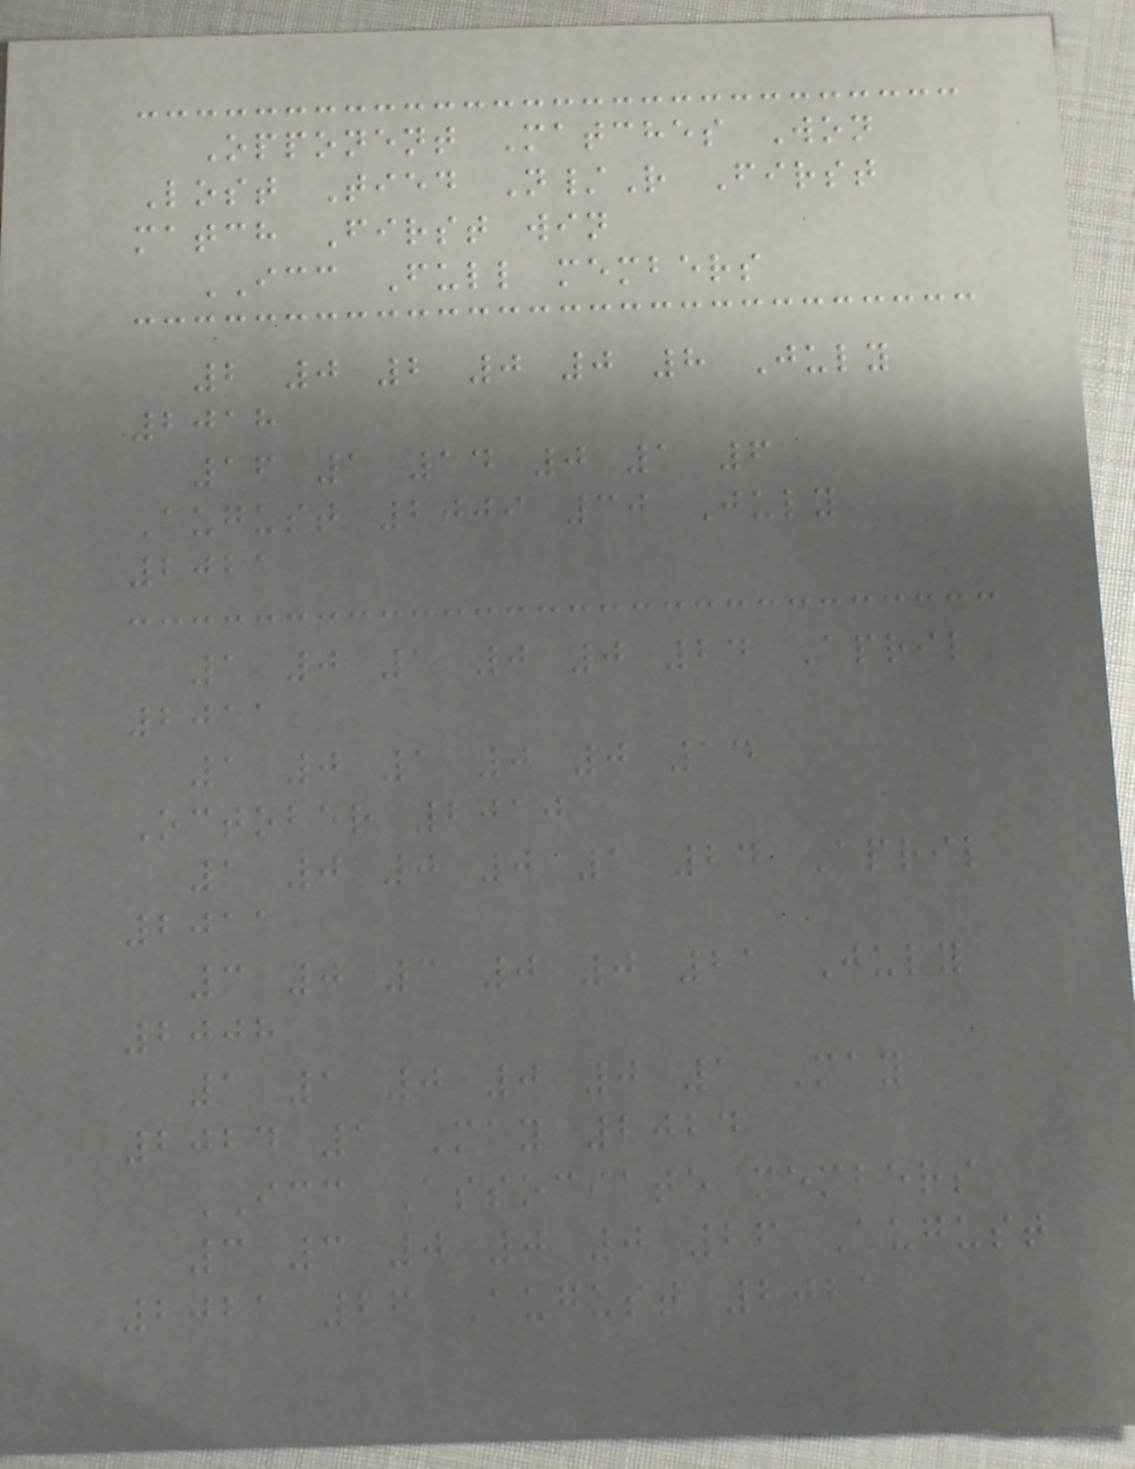Opponent Matches Won
Lost Tied N/R First
match First win
ICC Full members
2 0 2 0 0 8 July
2018
16 1 14 0 1 6
August 2009 30 July
2021
1 0 1 0 0 24 April
2011
1 0 1 0 0 14
October 2010
1 0 0 0 1 24 April
2011
3 0 3 0 0 21 July
2008
1 1 0 0 0 1 May
2024 1 May 2024
ICC Associate members
3 3 0 0 0 26 August
2021 26 August 2021
